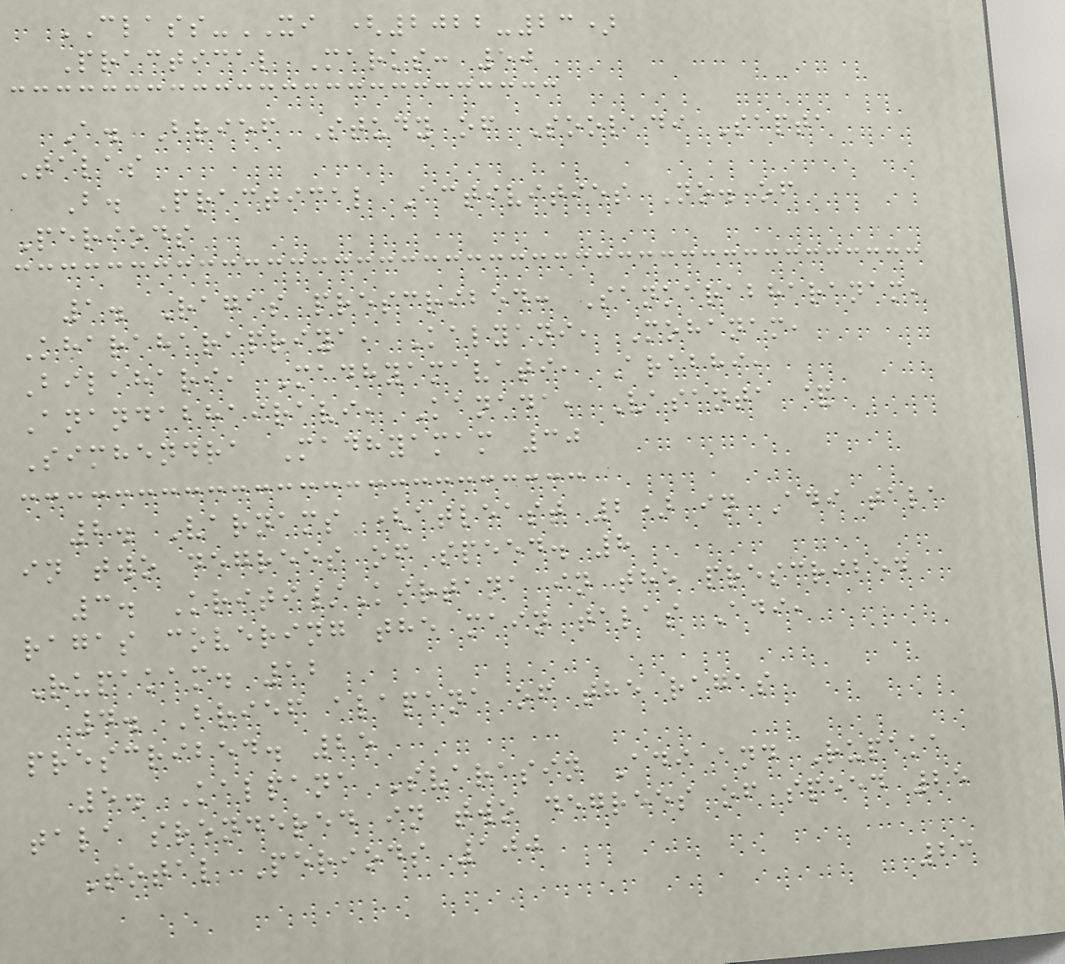CLASS-XI (2022-23)
Practical Marks: 50
A. Brief Study of Sooladi Sapta
Talas
B. Practical Activities No. of
Periods
1. Ragas prescribed: Sankarabharanam,
Kharaharapriya, Kalyani, Mohanam,
Bilahari, Madhyamavati, Arabhi,
Anandabhairavi, Kanada, Vasanta &
Simhendra Madhyamam 30
2. Varnams (atleast 2) in Adi tala
in two degrees of speed. 8
3. Kriti/Kirtana in the prescribed
ragas covering the main talas Adi,
Rupakam. 12
4. Brief alapana of the ragas
prescribed. 25
5. Kalpana Svarasin Adi and Rupaka
tala srendered in two degrees of speed 25
Total Periods 100
23
